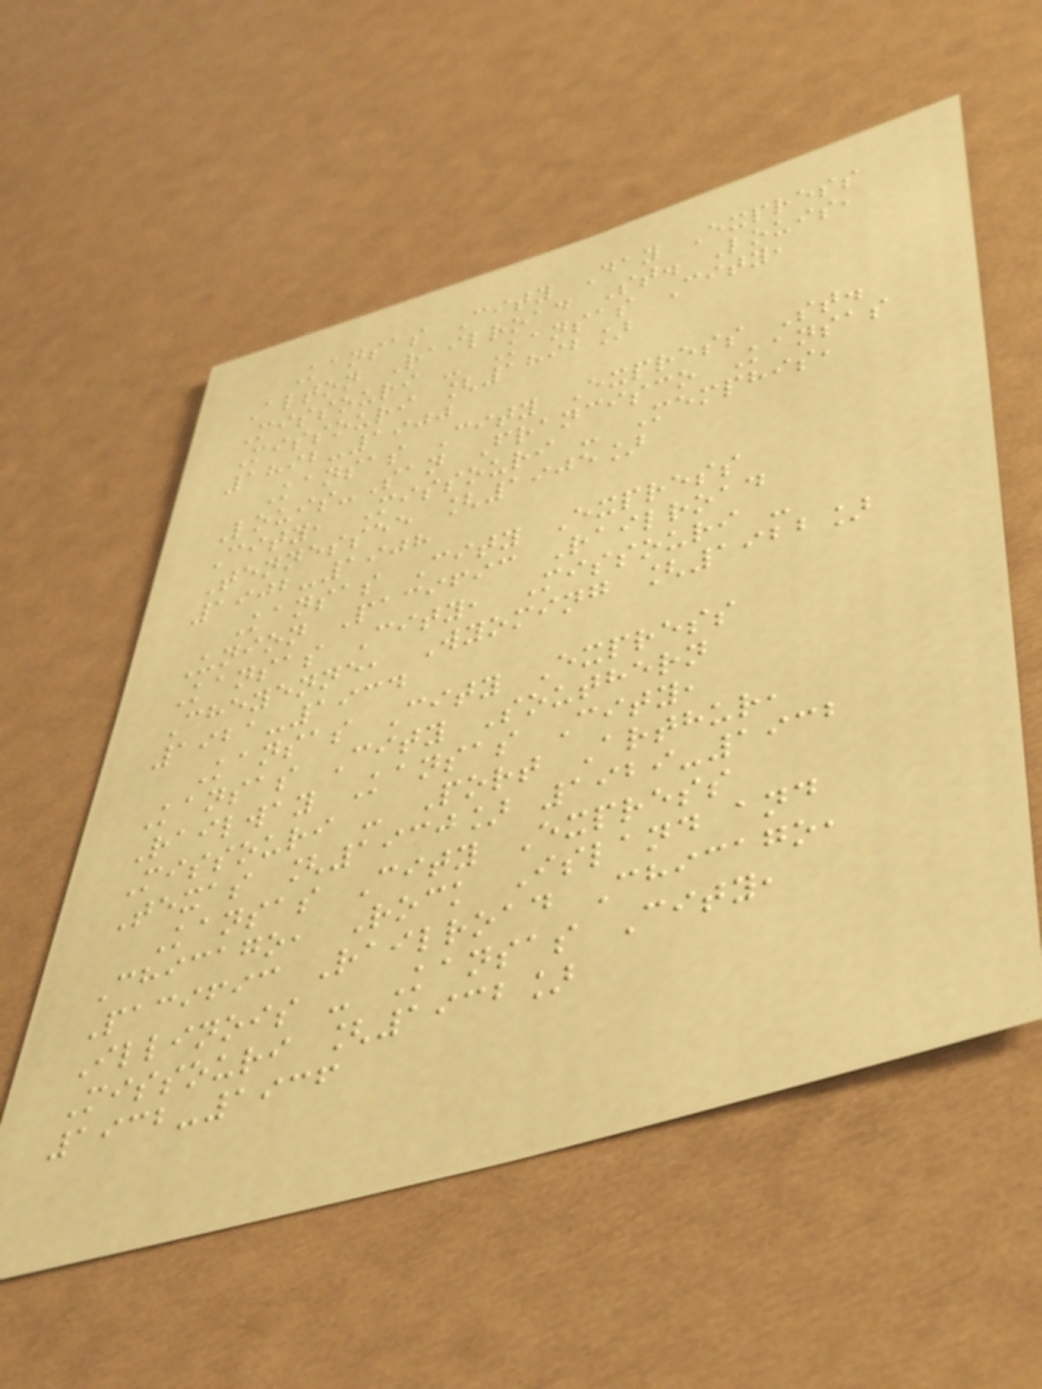Kansas City Day Express
Alton Railroad St. Louis,
Missouri - Kansas City,
Missouri [1892]
1892-1900
Kansas City Express St.
Louis-San Francisco Kansas
City, Missouri - Memphis,
Tennessee [1905]
1902-1908
Kansas City Express
Union Pacific Railroad
Kansas City, Missouri -
Cheyenne, Wyoming [1922]
1921-1934
Kansas City Express
Kansas City Southern
Railway Kansas City,
Missouri - Port Arthur,
Texas [1930] 1929-1932
Kansas City Express
Chicago, Rock Island and
Pacific Railroad Chicago,
Illinois - Kansas City,
Missouri [1932]
1932-1936
